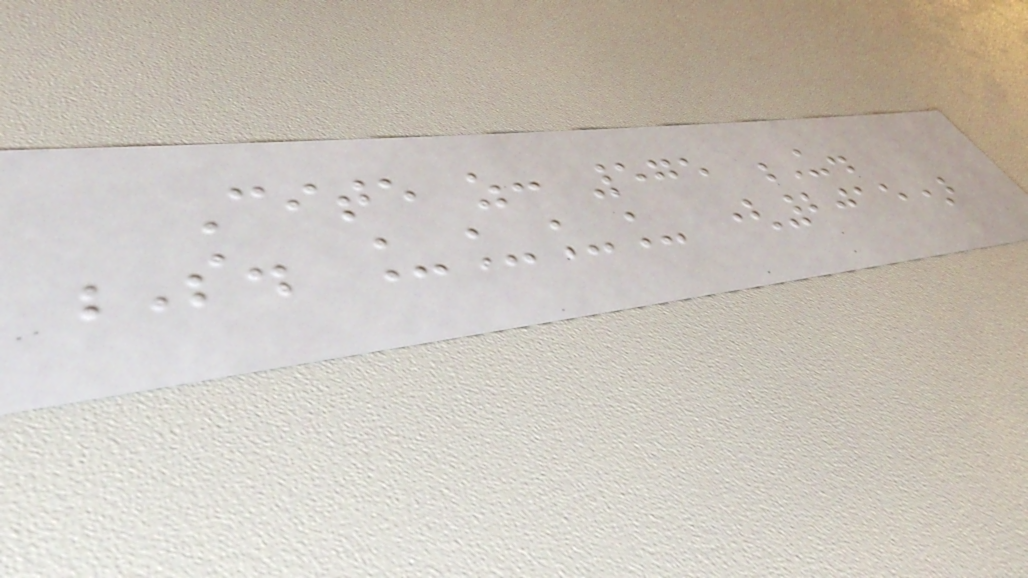Cite as: 575 U.
S. ____ (2015)
